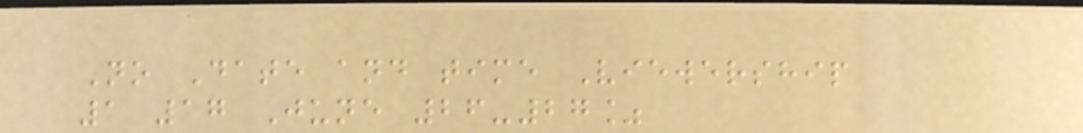No Date and time Viewership
1 17 June 26-27%
